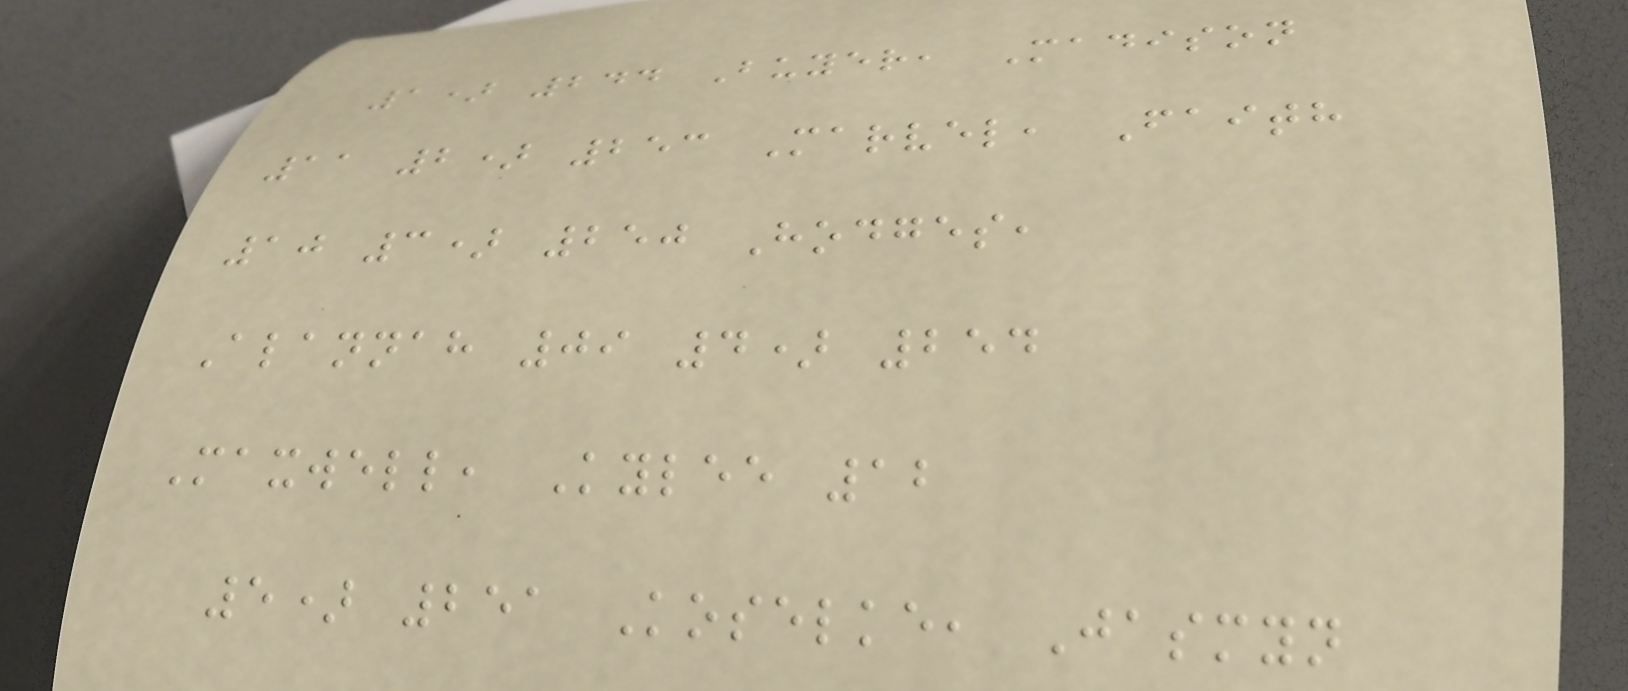1) 244 Buyer, Madison
11 2) 253 Marvel, Faith
10 3) 250 Hodges,
Alannah 09 4) 254
Maxwell, Kylee 12
5) 251 Koselke, Jasmyn
